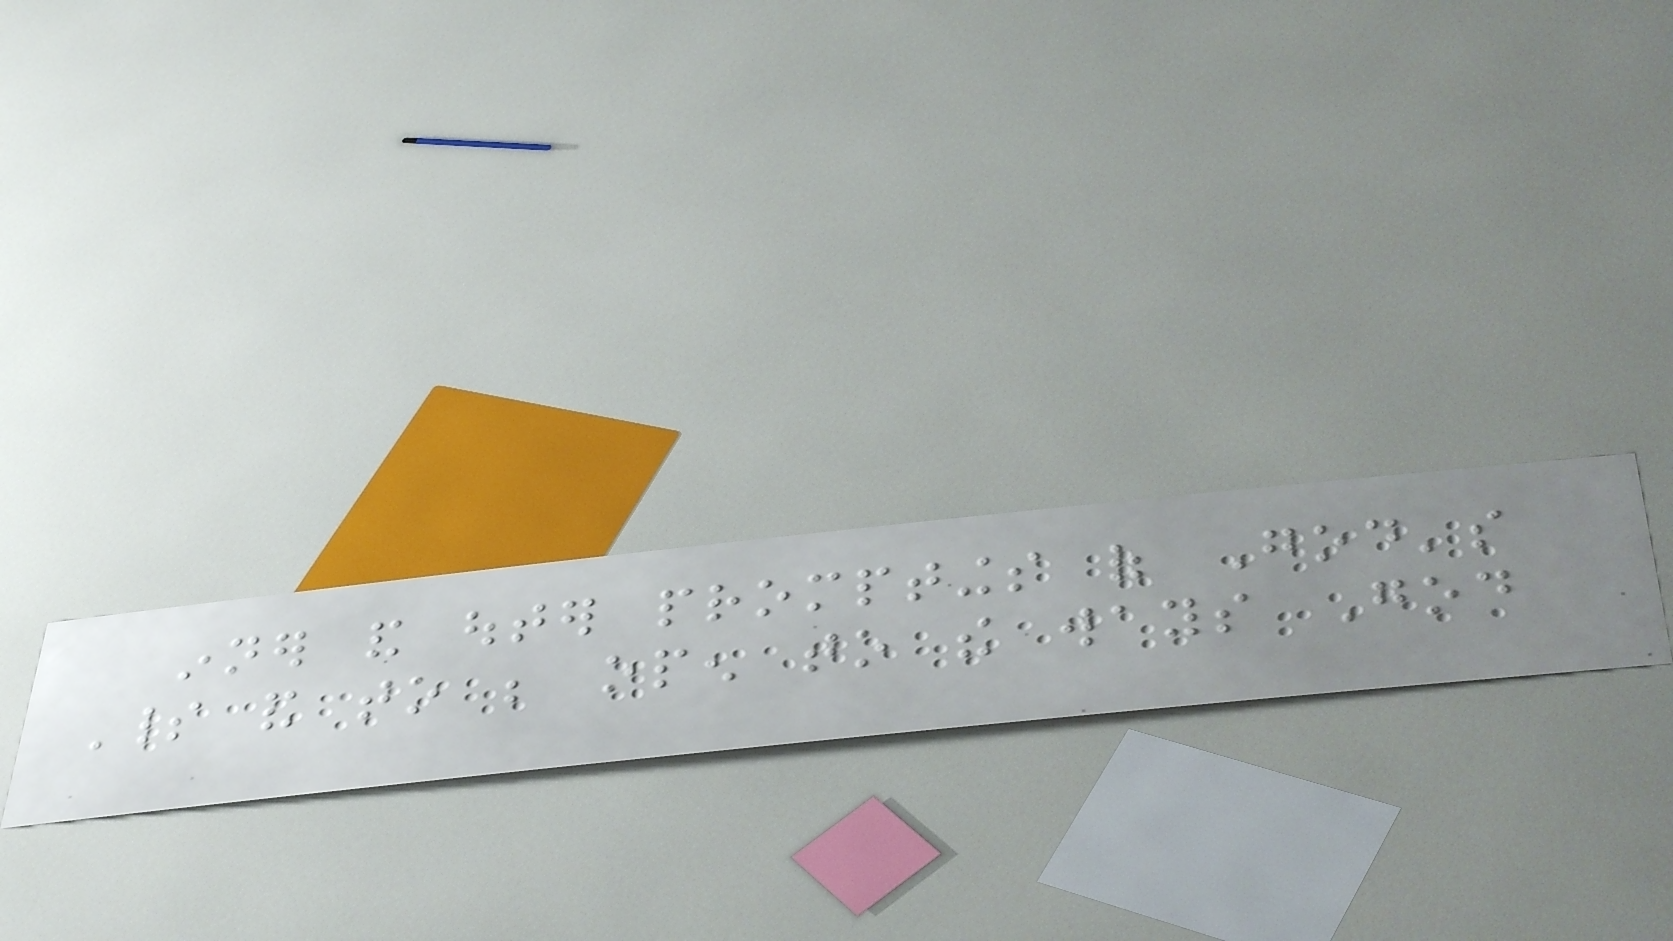inner and outer promptings of God's
Spirit and to be open to the ways God
